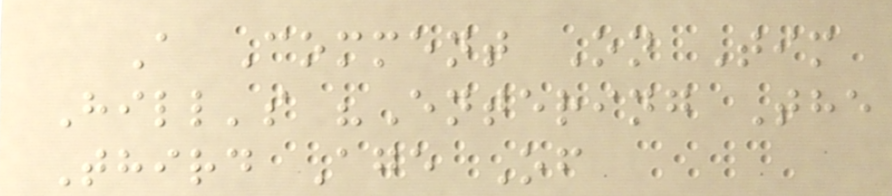A Comment On Tim
Hill's "Entering The
Third Age Of
